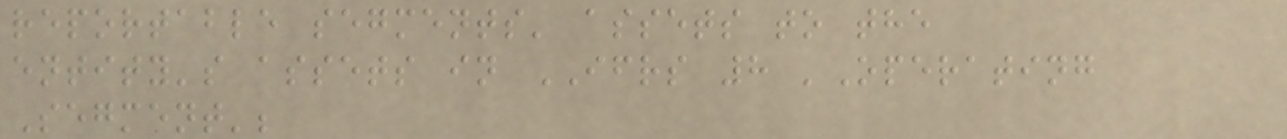reportable segments' assets to the
entity's assets in IFRS 8 'Operating
Segment';
